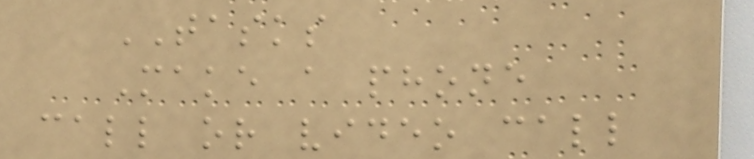TASKS
Make a phone
call or video call
